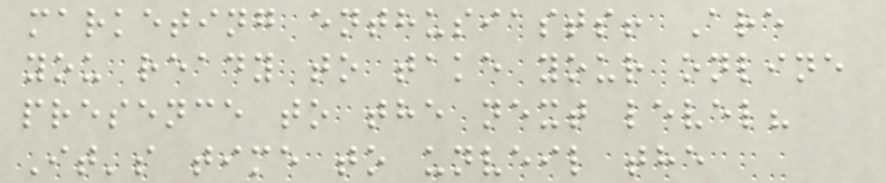marketing enthusiasts! Are
you ready to take your online
presence to the next level?
It's time to unveil the
